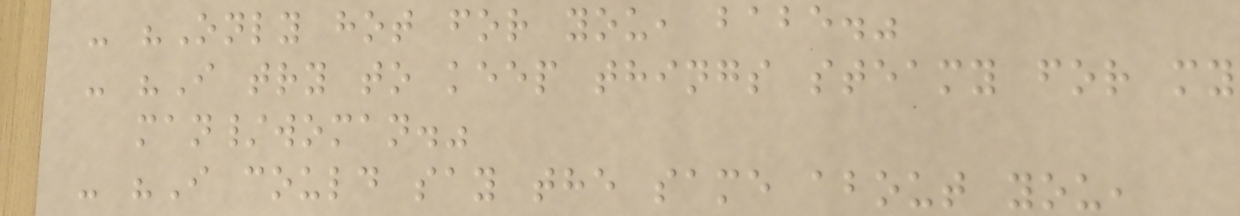- "Only hot for you, babe."
- "I try to keep things steamy for my
man/woman."
- "I could say the same about you,
